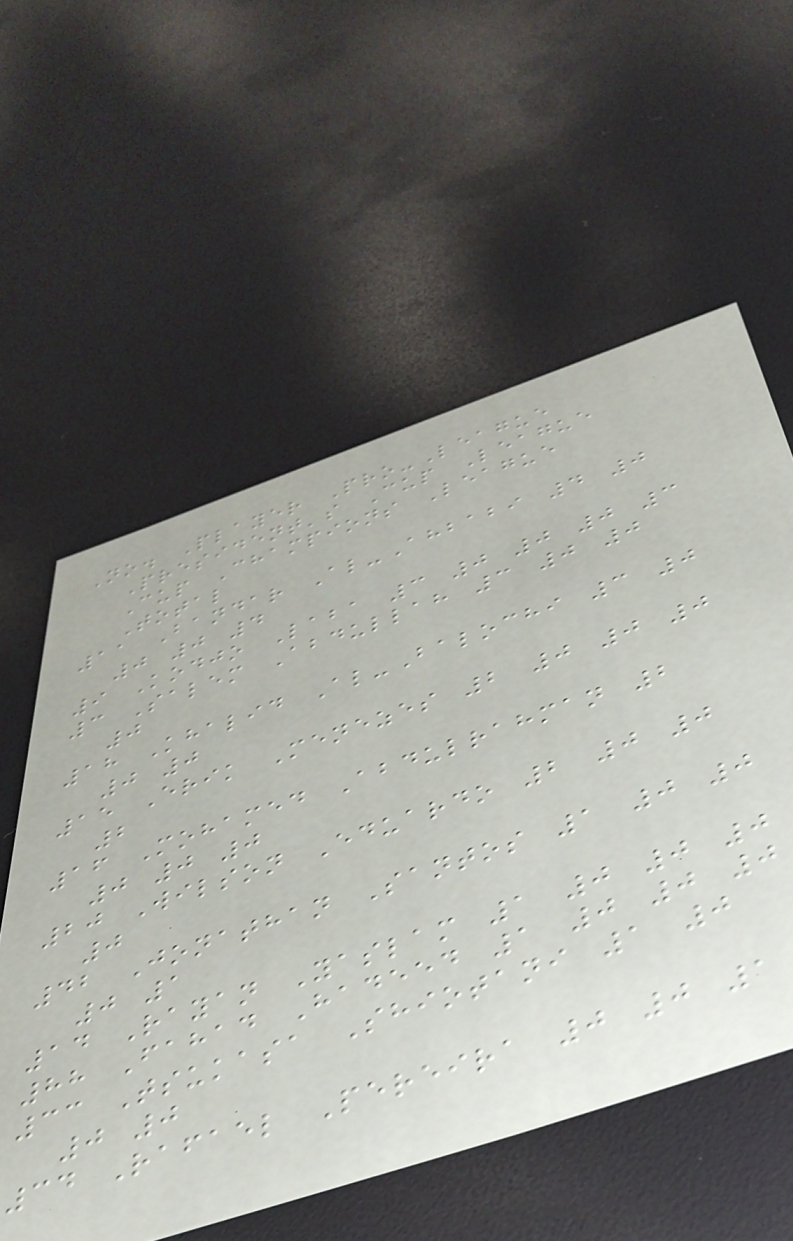No. Player Pro-League
President's Cup League
Cup Champions League
Total
11 Bandar Al-Ahbabi 4 0
0 0 4
9 Kodjo Laba 3 0 0 0 3
3 Salem Abdullah 3 0 0
0
18 Khalid Al-Balochi 3 0
0 0
15 Erik Menezes 2 0 0 0
2
16 Mohamed Abdulrahman 2
0 0 0
20 Wilson Eduardo 2 0 0
0
42 Jonathan Santos 1 0 0
0 1
14 Rayan Yaslam 1 0 0 0
88 Fahad Hadeed 1 0 0 0
33 Tsukasa Shiotani 1 0
0 0
34 Rafael Pereira 0 0 1
